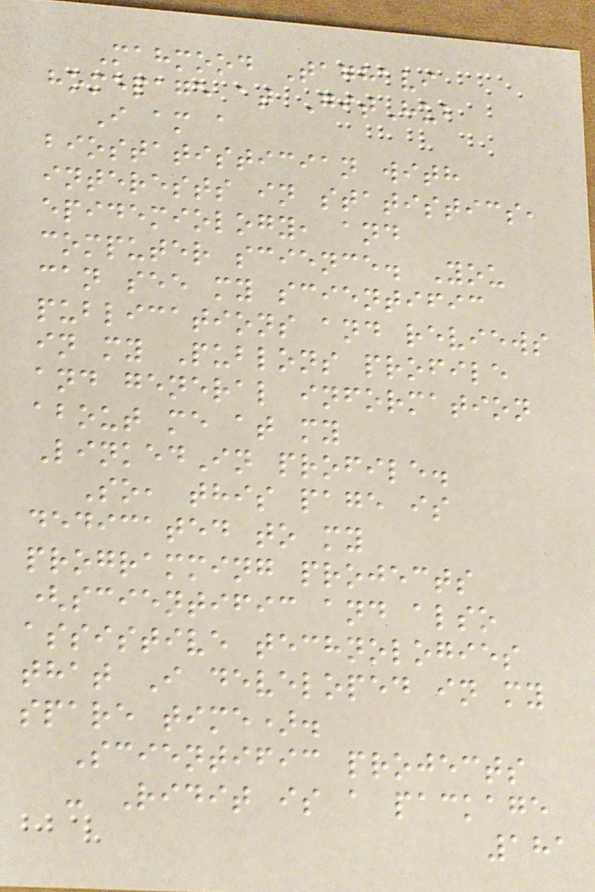Mahmood Taghavi
homepage at GitHub
I am a
biostatistician with
interests in statistics,
epidemiology, and
computer science. You
can see my scientific
publications and reviews
in my Publons profile
and general information
about me at my
LinkedIn profile.
So, this page is
dedicated to my
programming projects
(scientific and also
assistive technologies
that I developed in my
spare time).
Scientific projects
- Ridit is a package
181
